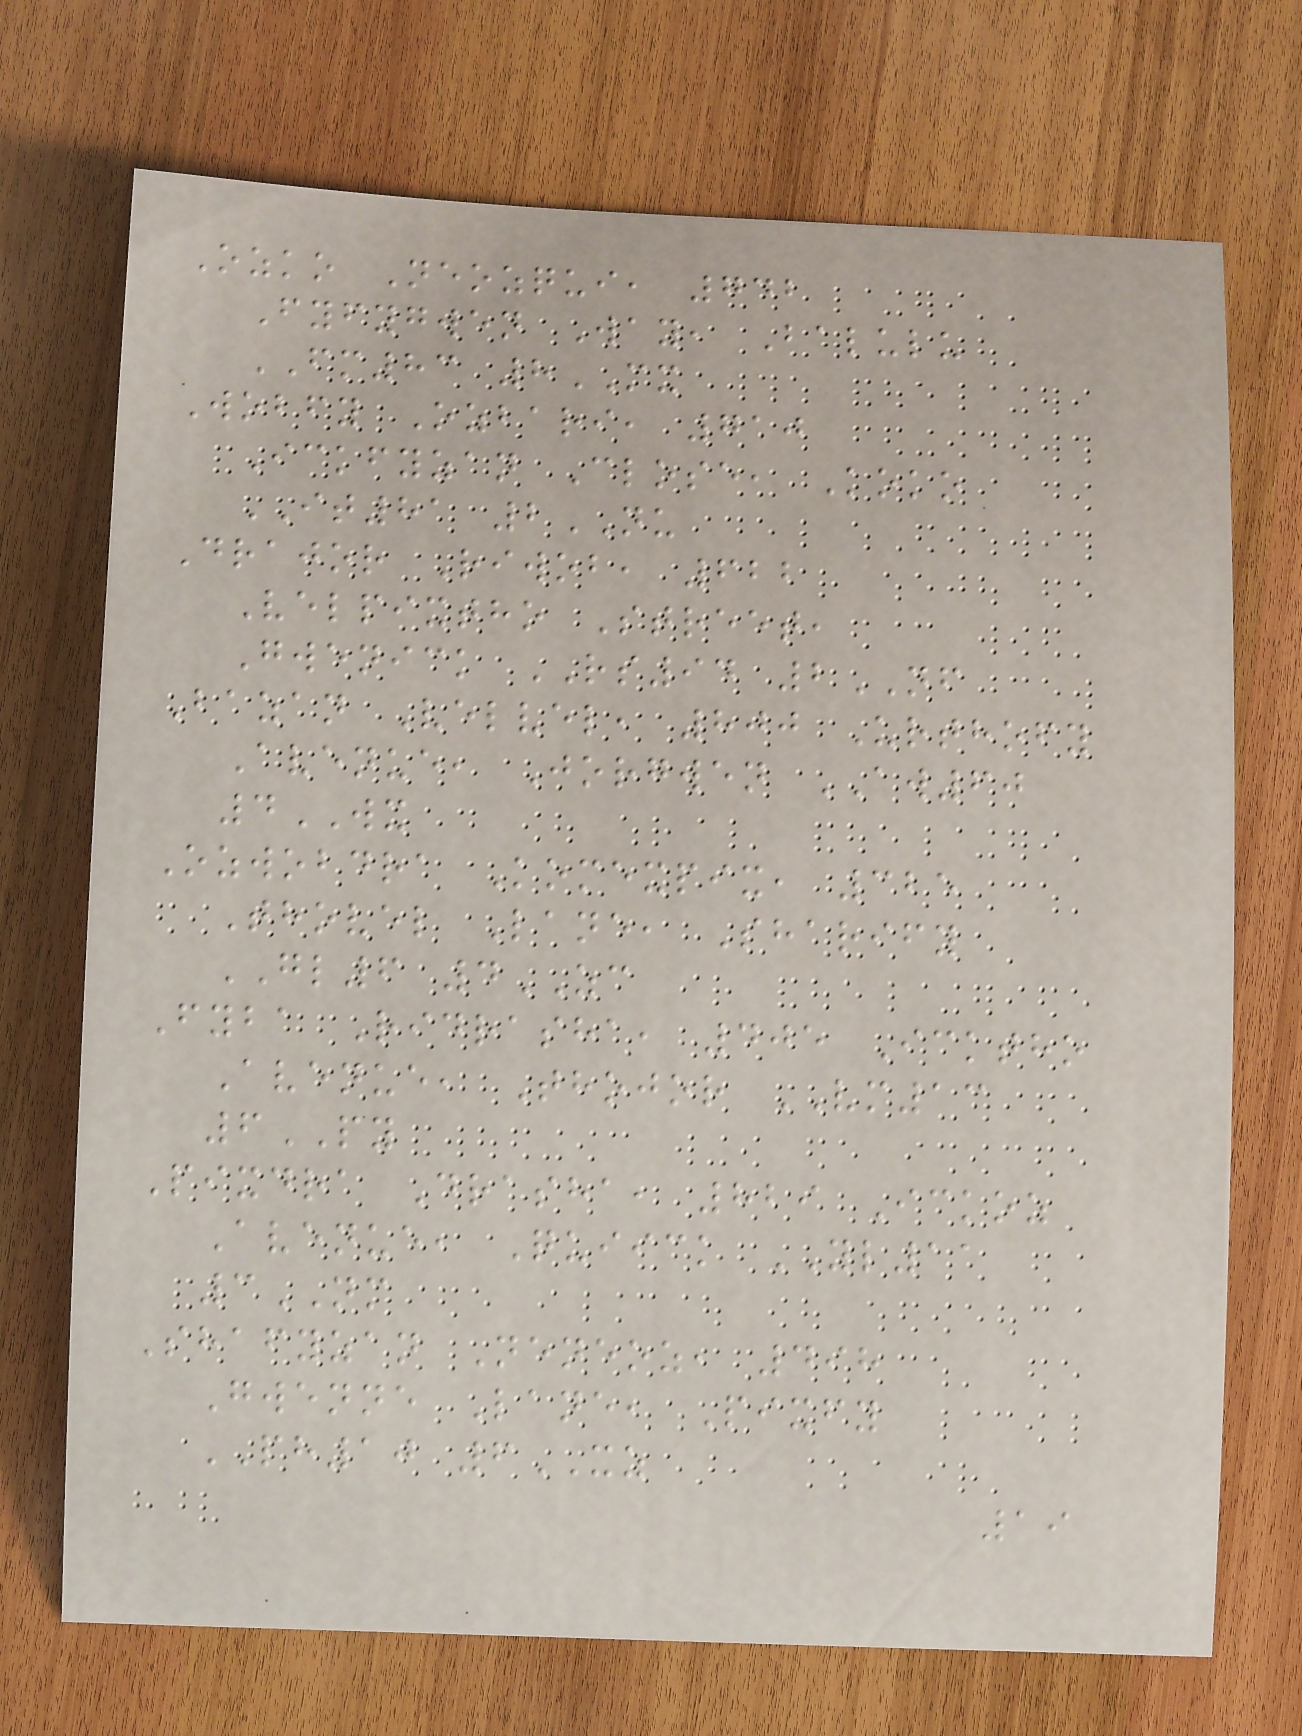Ozko Neozqui, 742
Fyfygwen Way, Balulu
FM83 8MX
Wobfy Ozbari, 710
Ickfyzan Close, Koko
IT81 2NU
Drajor Riwob, 622
Velpixtho Street,
Gwenick RS94 2NF
Bazan Velvel, 800 Urthofy
Avenue, Jorgwen AW60
4WX
Ozwobdra Komexpix, 325
Thovel Lane, Sharify
GL6 4ZC
Fyba Ridrasha, 405 Icktho
Avenue, Thojor VM13
6PY
Pixdra Drasha, 829 Ickoz
Avenue, Quiick YL11
3NM
Shafyzan Neneoz, 498
Gwenne Lane, Pixfy
PH10 6XZ
19
